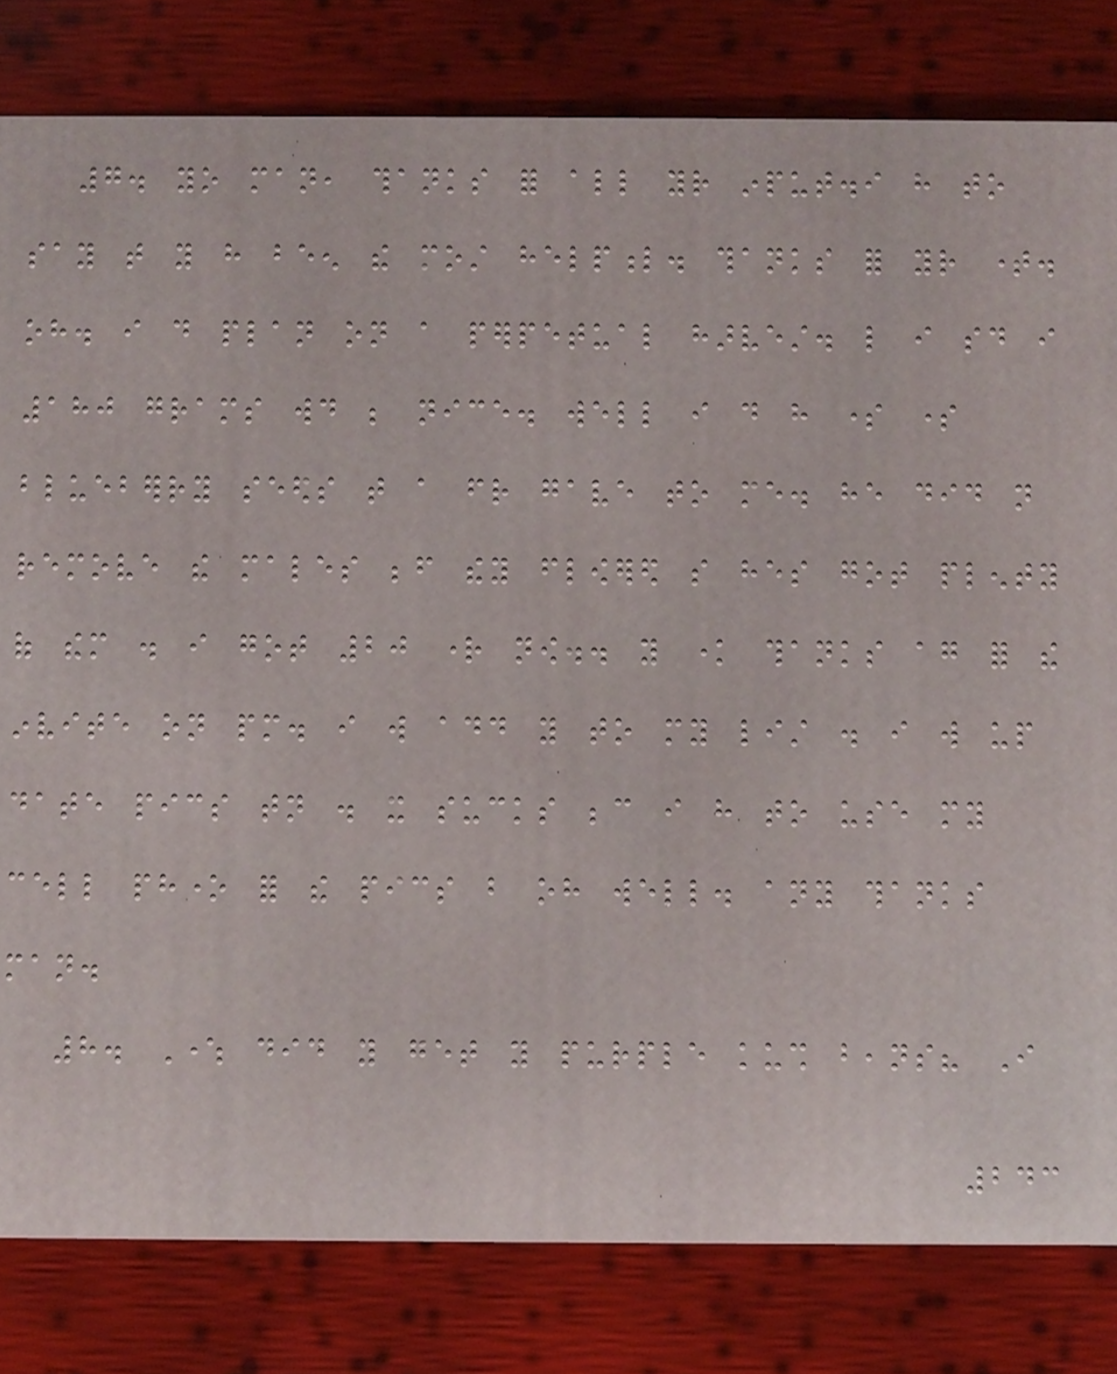7. yo man, thanks for all your input.i have to
say that you have been the most helpful. thanks for your time.
oh. i do plan on a perpetual harvest. like i said i
180 grams would be nice. well i do have some some
blueberry seeds that a friend gave to me. he did not
remove the males before they flowered so hes got plenty
of them . i got 20 right now.. you know thanks again for the
invite on pm. i will add you to my list . i will up
date pics tonight . it sucks because i have to use my
cell phone for the pics but oh well. any thanks
man.
8. Where did you get you purple kush beans? I
243
